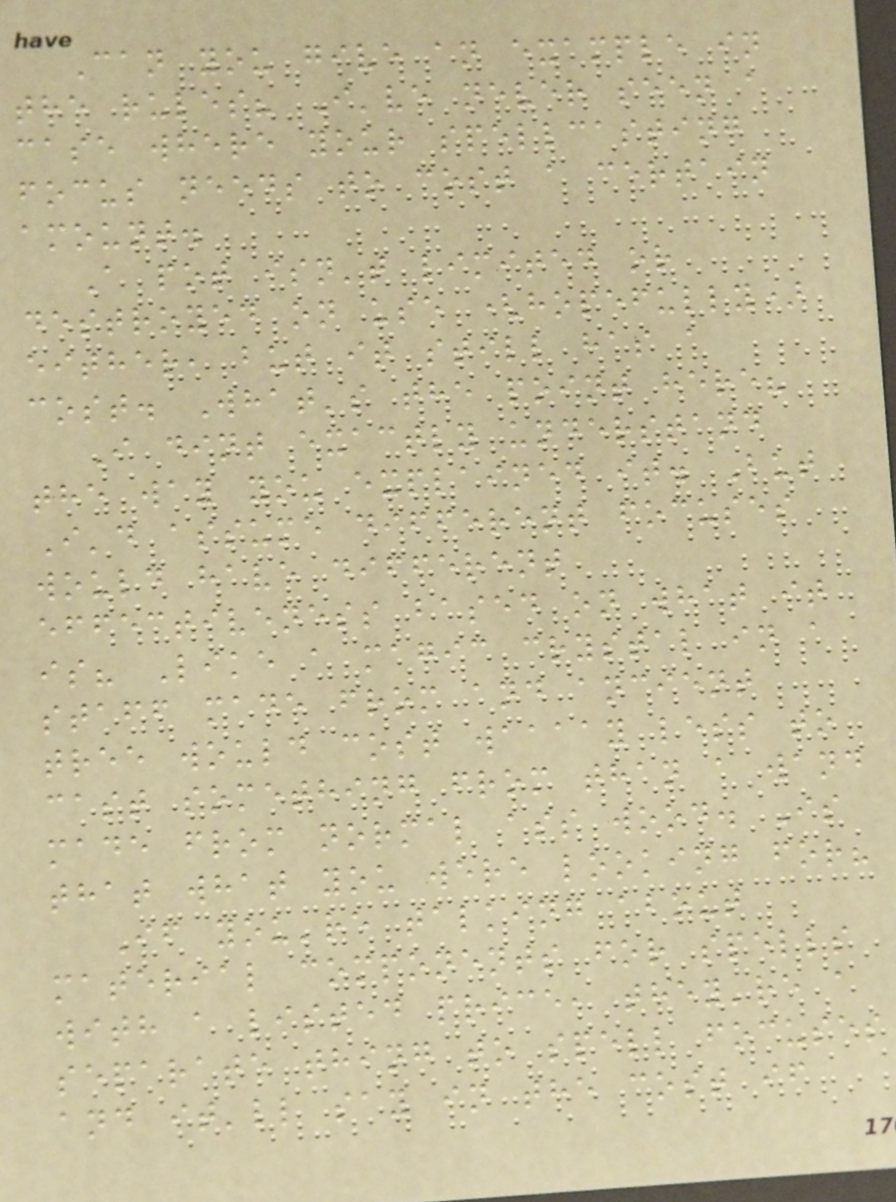Can you give an example in
the rules? I've never seen a
case where your spellcasting
focus needs to cost a certain
amount.
A pot isn't limited or
destroyed on use (hopefully)
either, but it still has a
cost. What's the point here?
I dint exactly understand
the way you explained it. But
I'd assume different focuses
would have different
effectiveness based on what it
is? Like a magic crystal in a
staff made from and ancient
tree would cost waaaay less to
cast something from than a wand
made from normal ass wood. Is
that what you were looking for?
If you're talking about
material components for spells
with a listed price, they're a
separate thing to spell focuses
and it'll say in the cost if
